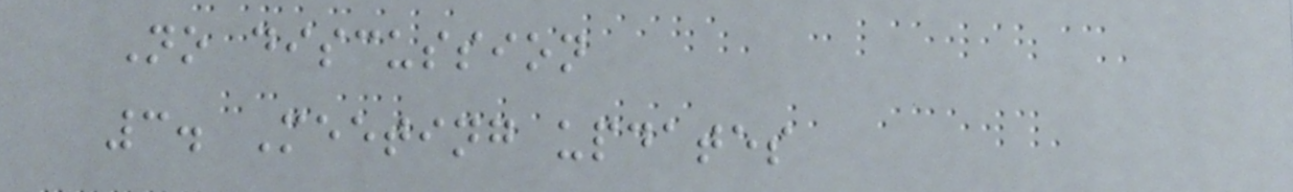No discussion
3. Meeting updates
